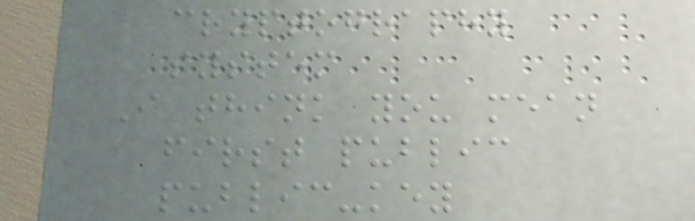cryptography
system
I think you mean
first public
public-key
